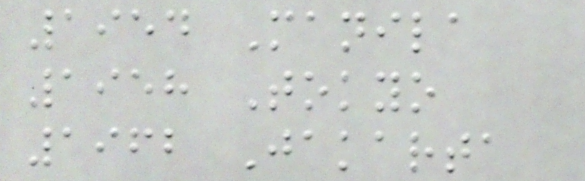1954 Manila
1958 Tokyo
1962 Jakarta
